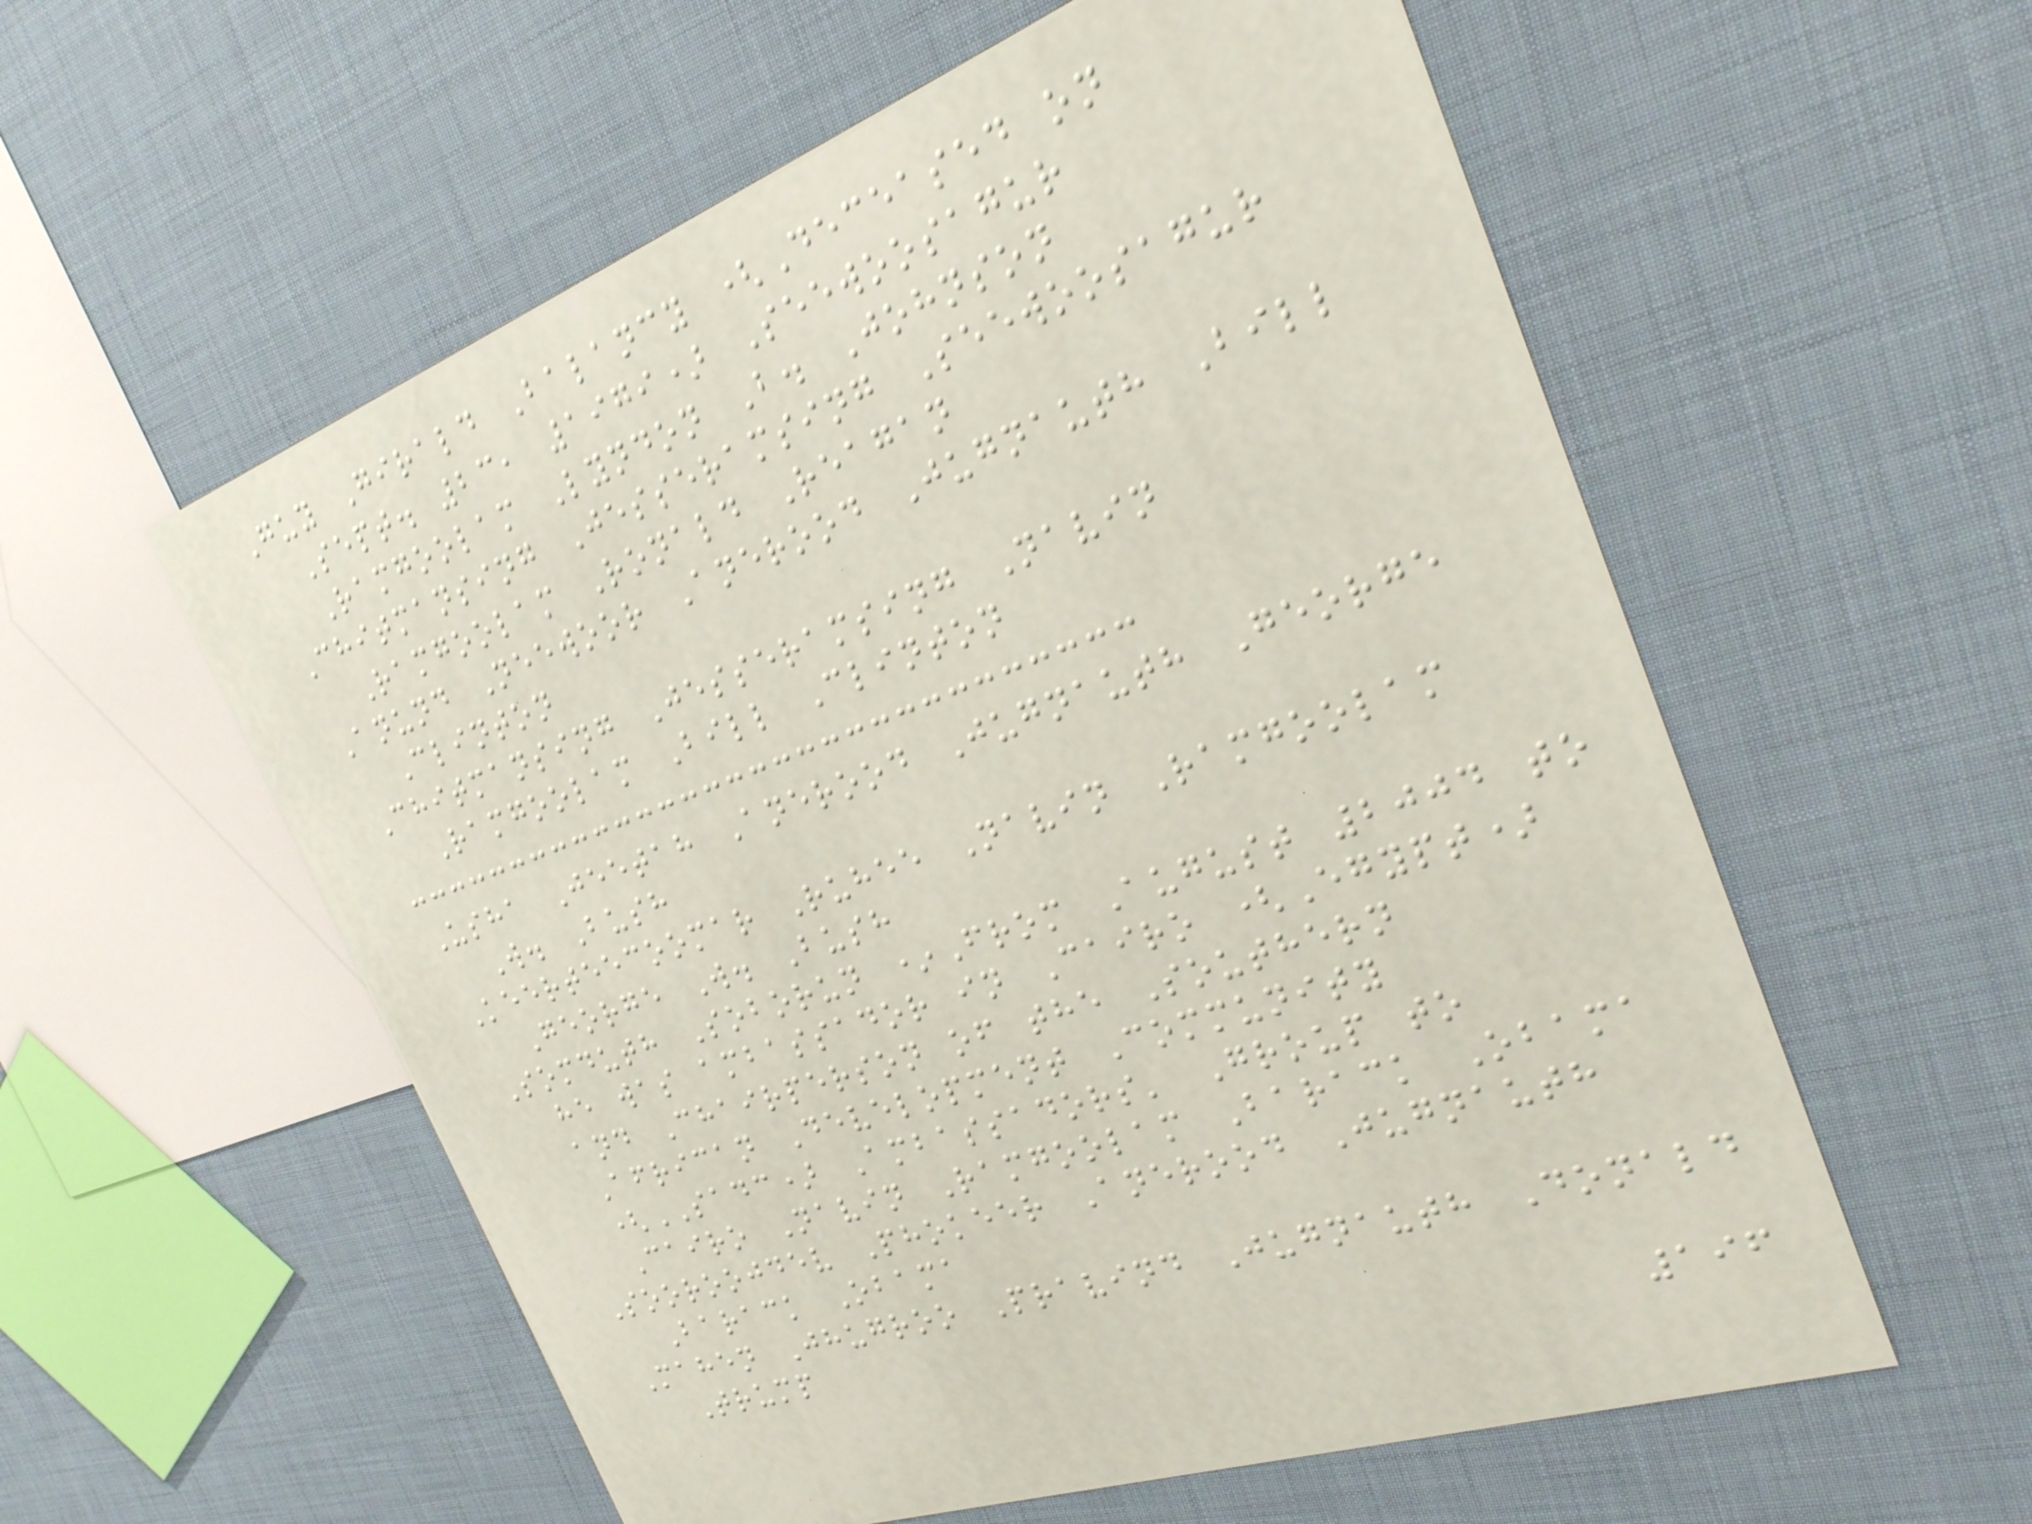Guy Girald Balancy (Deceased on
Sept. 23, 1979) Seewoosagur
Ramgoolam Lyndon B. Johnson
Chitmansing Jesseramsing Seewoosagur
Ramgoolam Ronald Reagan
Anund Neewoor Anerood Jugnauth Bill
Clinton
Chitmansing Jesseramsing Navin
Ramgoolam Bill Clinton
Usha Jeetah Anerood Jugnauth George
W. Bush
Keerteecoomar Ruhee Navin Ramgoolam
George W. Bush
Somduth Soborun *From August 2004 to
he was ambassador in Cairo (Egypt)
and Chairperson of the Southern
African Development Community
(SADC) Ambassadors' Group to
Cairo Navin Ramgoolam Barack Obama
Sooroojdev Phokeer Anerood Jugnauth
Barack Obama
Mahen Jhugroo Pravind Jugnauth Donald
Trump
196
